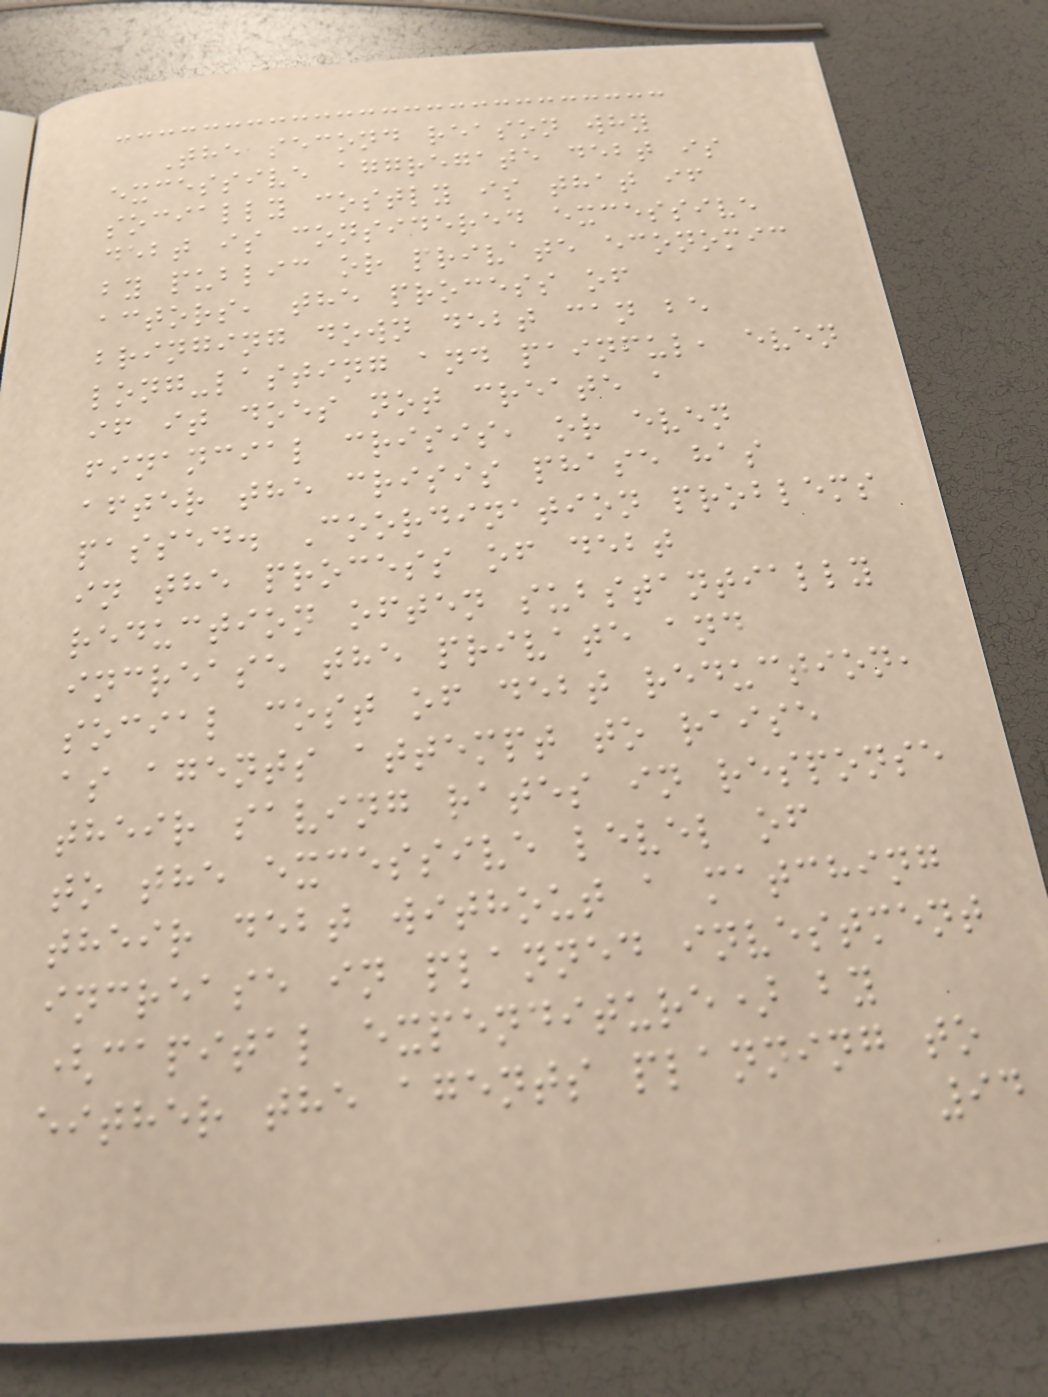The second reason why
excessive aggregate debt is
socially costly is that if
debt is considered excessive
by public or private economic
actors, the process of
bringing down debt can be
long-lasting and painful, even
if it does not create a
financial crisis, or even
after the crisis phase has
passed. Coordination problems
in the process of debt
reduction often substantially
increase the private and
social cost of debt reduction,
as agents attempt to raise
their saving rates in response
to the excessive level of
their debt without a matching
increase in planned investment
(capital expenditure) by
either the agents planning to
94
